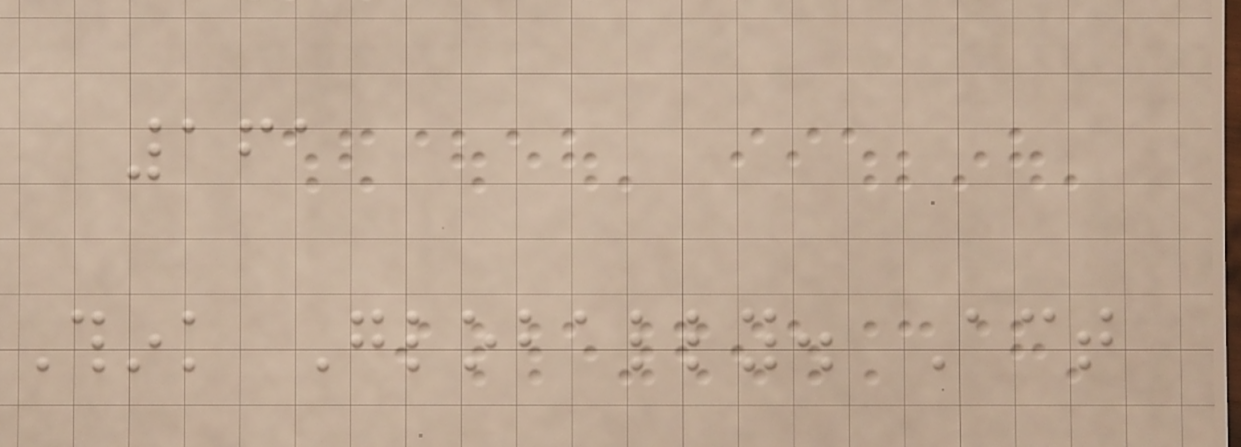161
Think Globally. Act
